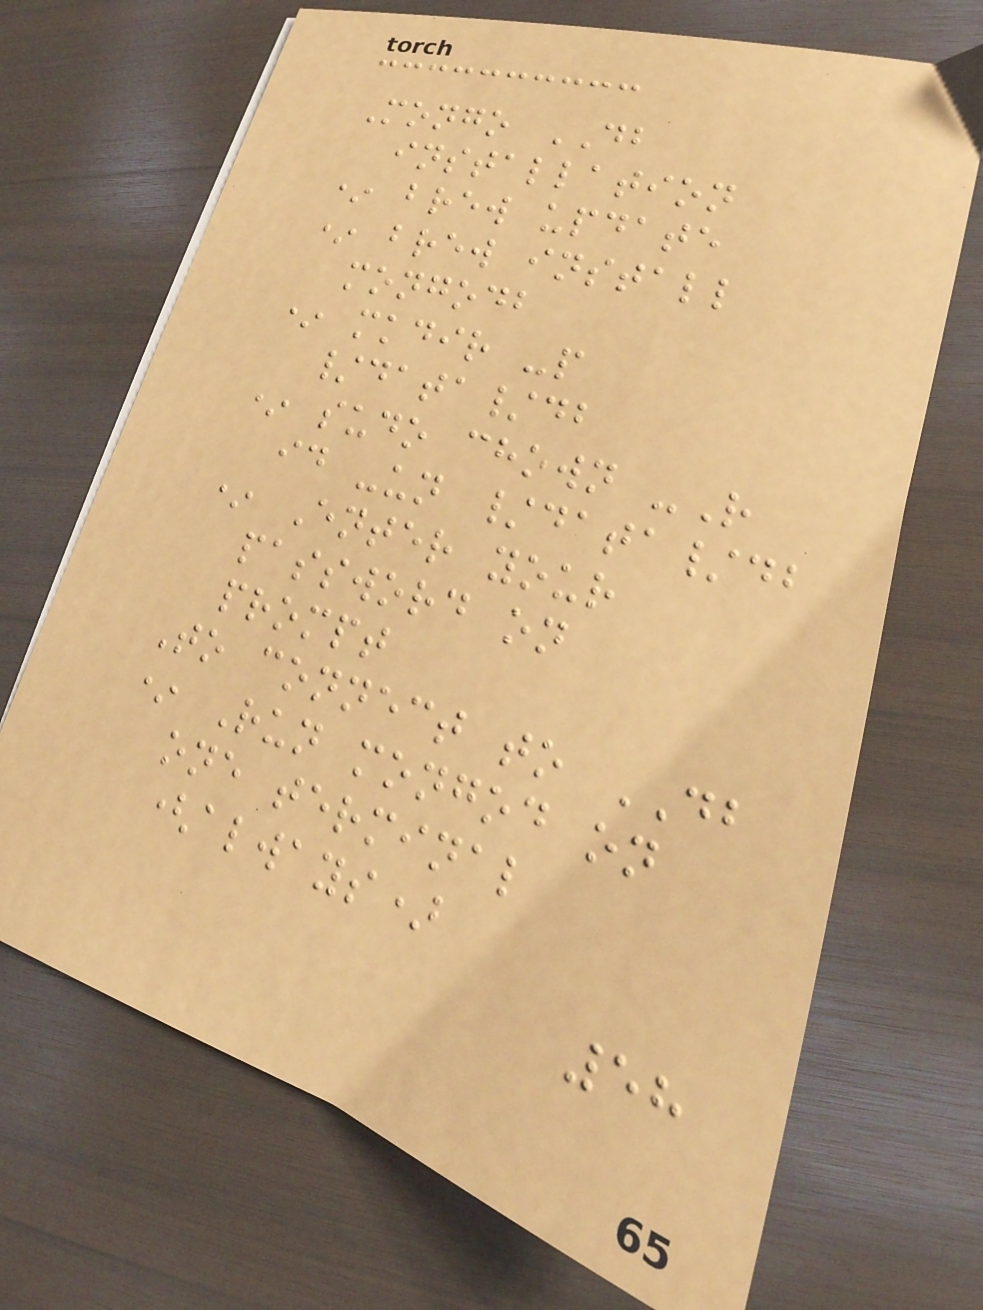Mongo DB
installation
* brew update
* brew install
mongodb
* mkdir -p
/data/db
* sudo chown -R
id -un /data/db
* Enter your
password on
prompt
To connect to DB
* Run mongod on
one terminal
(always)
58
